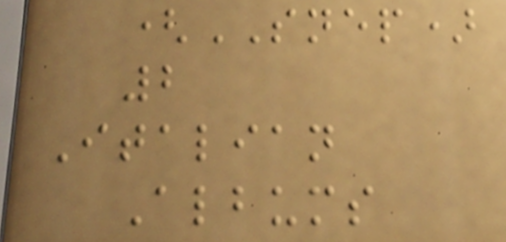(SNEP)
2
Italian
Albums
